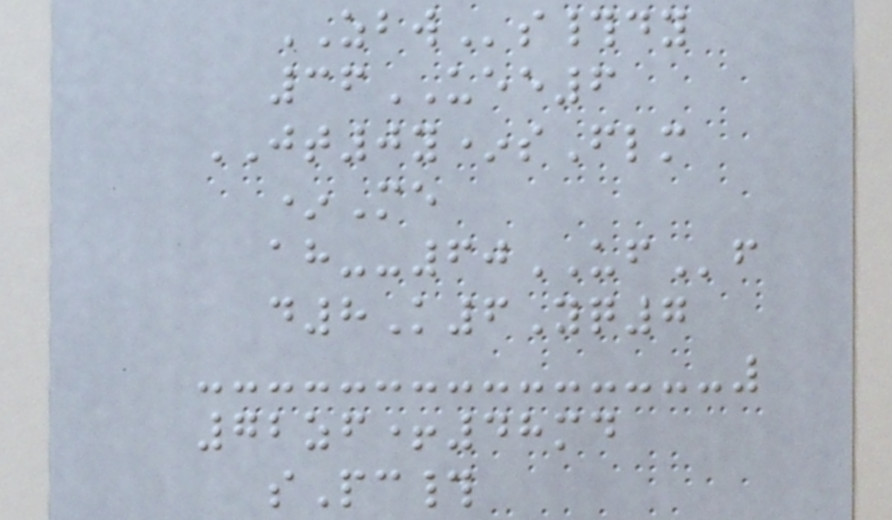ZBWs#dy
36UEE6
JT0y*sFlm
*Me
ah--60UFf
d8K6Yq7
72zf+48md
sPc#
